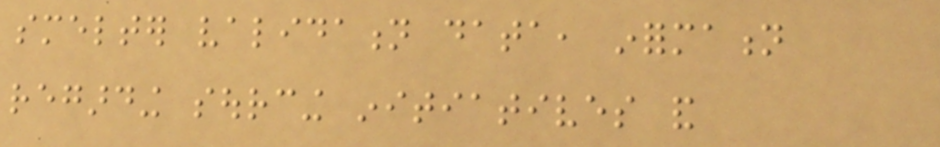smelter validation data, information
regarding sourcing initiatives and
